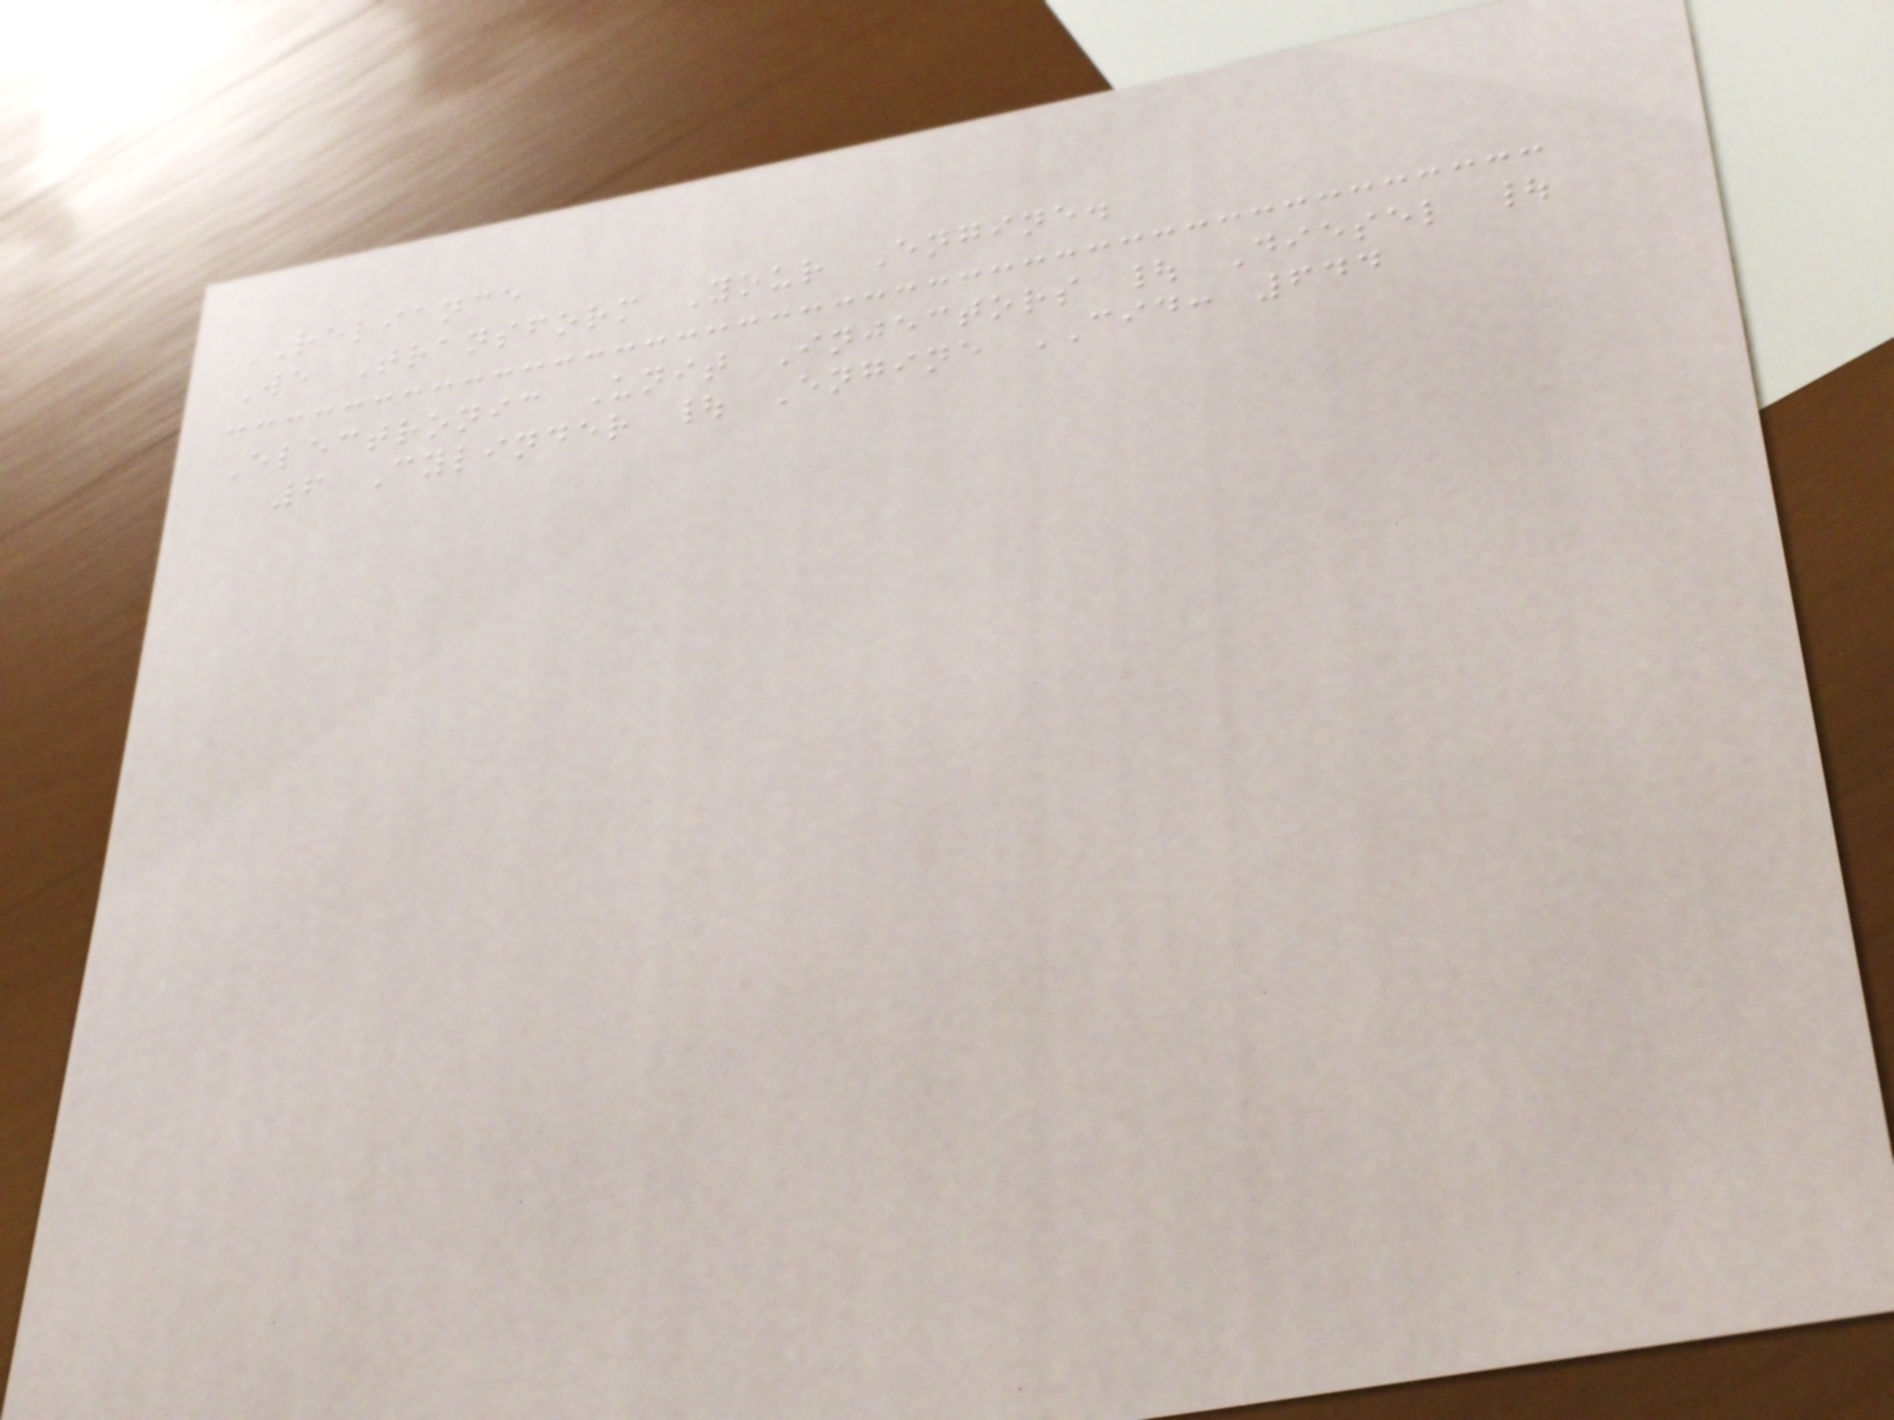RELIANCE
We Transform Your Engine.
Electronic Unit Injectors | Diesel |
6 Cylinder | Engine CID: 644
